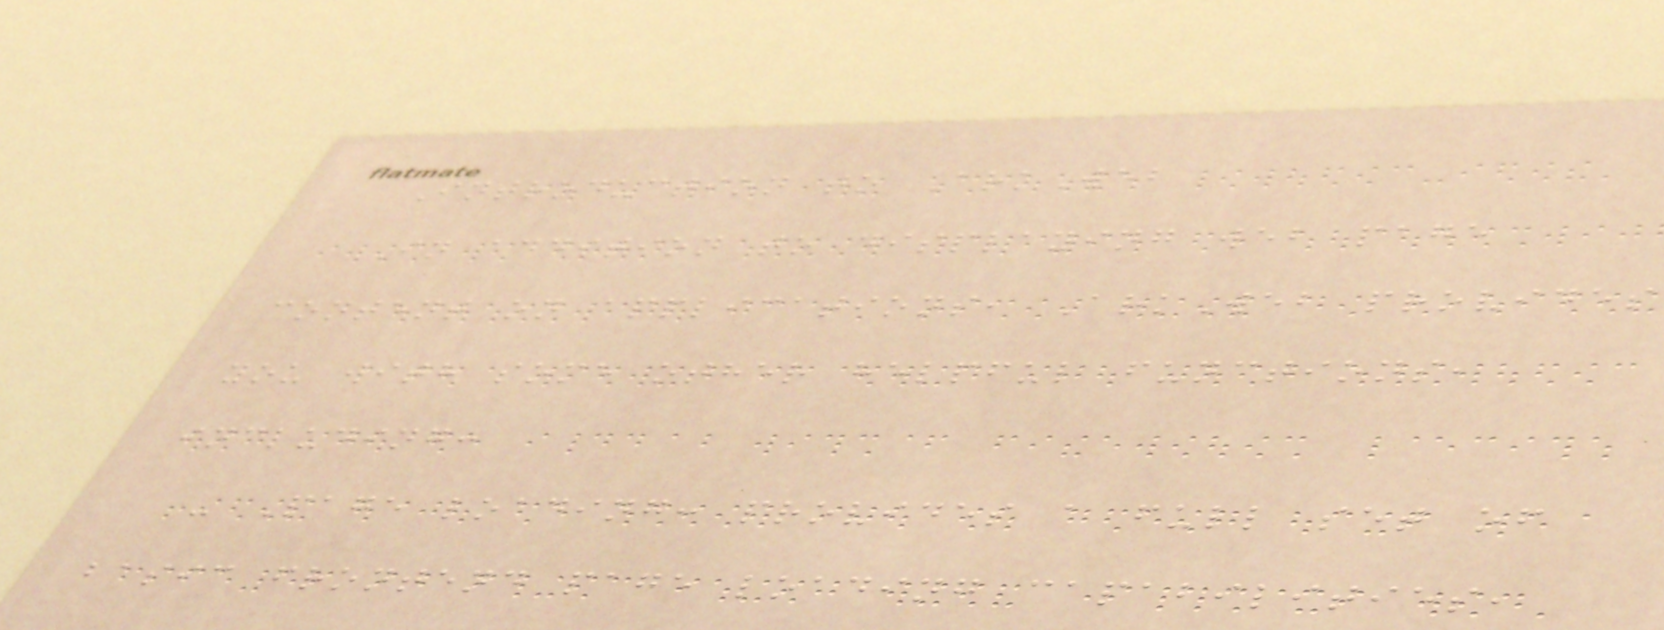Introduction to ArkWeb
In addition to displaying web page
content on applications, ArkWeb provides
you with some other helpful functions,
including:
- Page loading: provides a full set of
basic frontend page loading capabilities,
